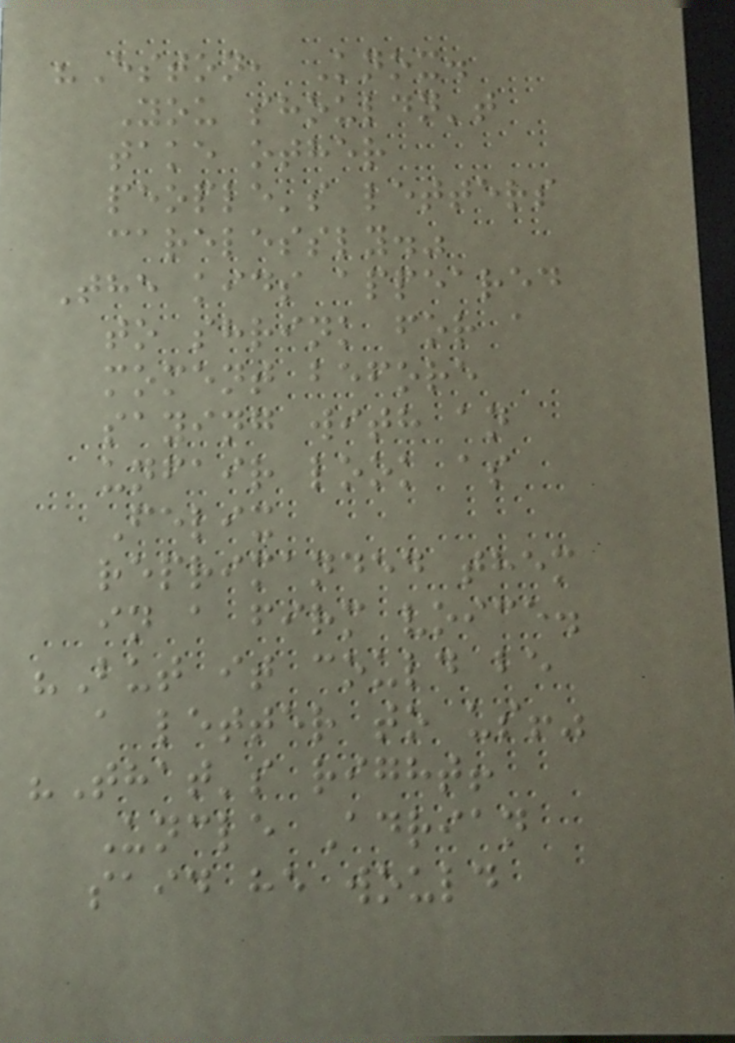"Eston, Knox.
You shouldn't
take other
people's letters
carelessly."
The kids appeared
to shrink for a
moment before
saying with an
unfair look as
Felix
reprimanded them
in a firm voice.
"But it could be
a letter to us!"
"That's right!
Uncle Adrian
said he would
